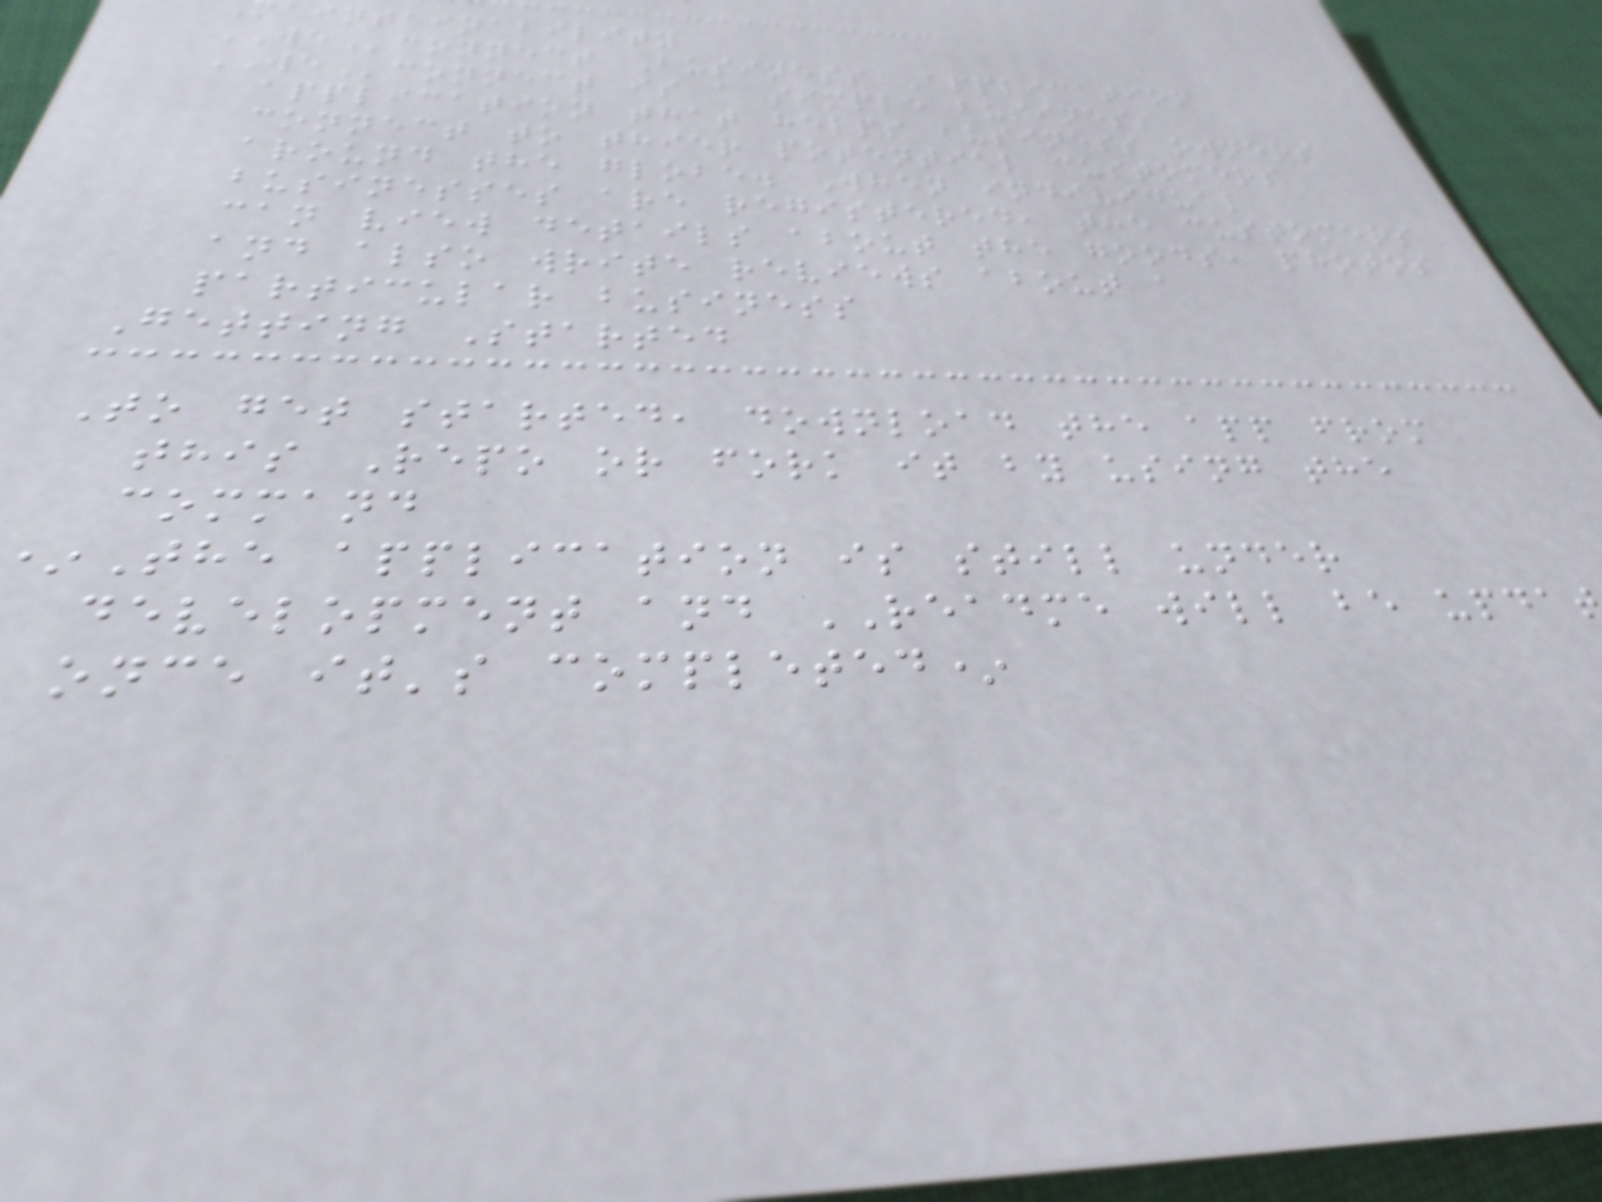aintainability
WEconnect Business Application
WEconnect is a simple business
application that helps business owners
connect to thier potential customers
around the globe. When individual
businesses are registered, the customers
can view details about the goods, photos
and also write reviews about a
particular business
Getting Started
To get started, download the app from
this Repo or fork it by using the
command
The application is still under
development and README will be upda
once it's completed*
